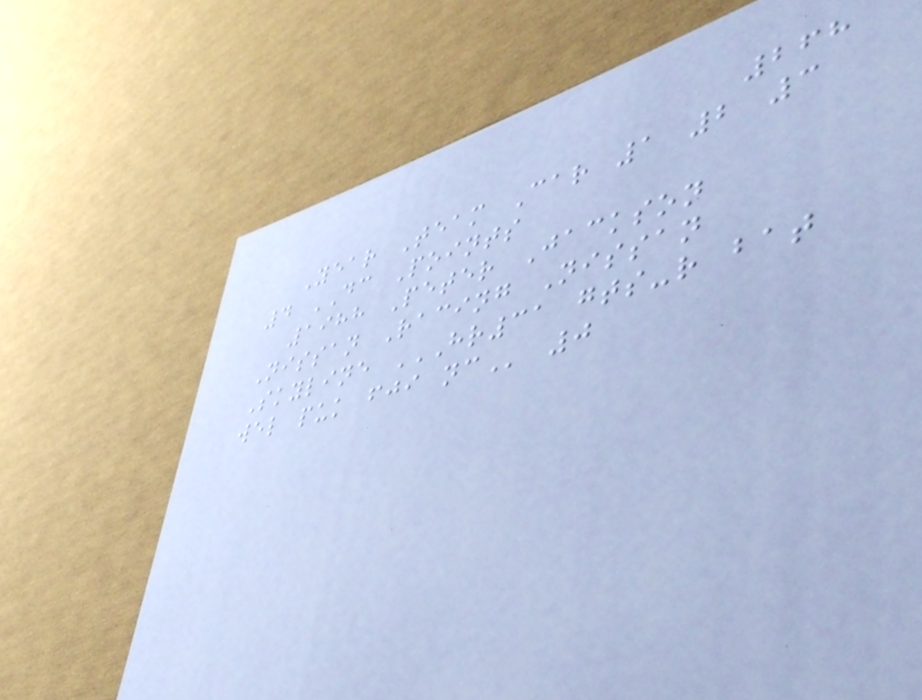268
Year Team Car 1 2 3
4 DC Points
1988 Peter Jackson
Nissan Racing Nissan
Skyline HR31 GTS-R BAT
WEL PUK FJI NC 0
